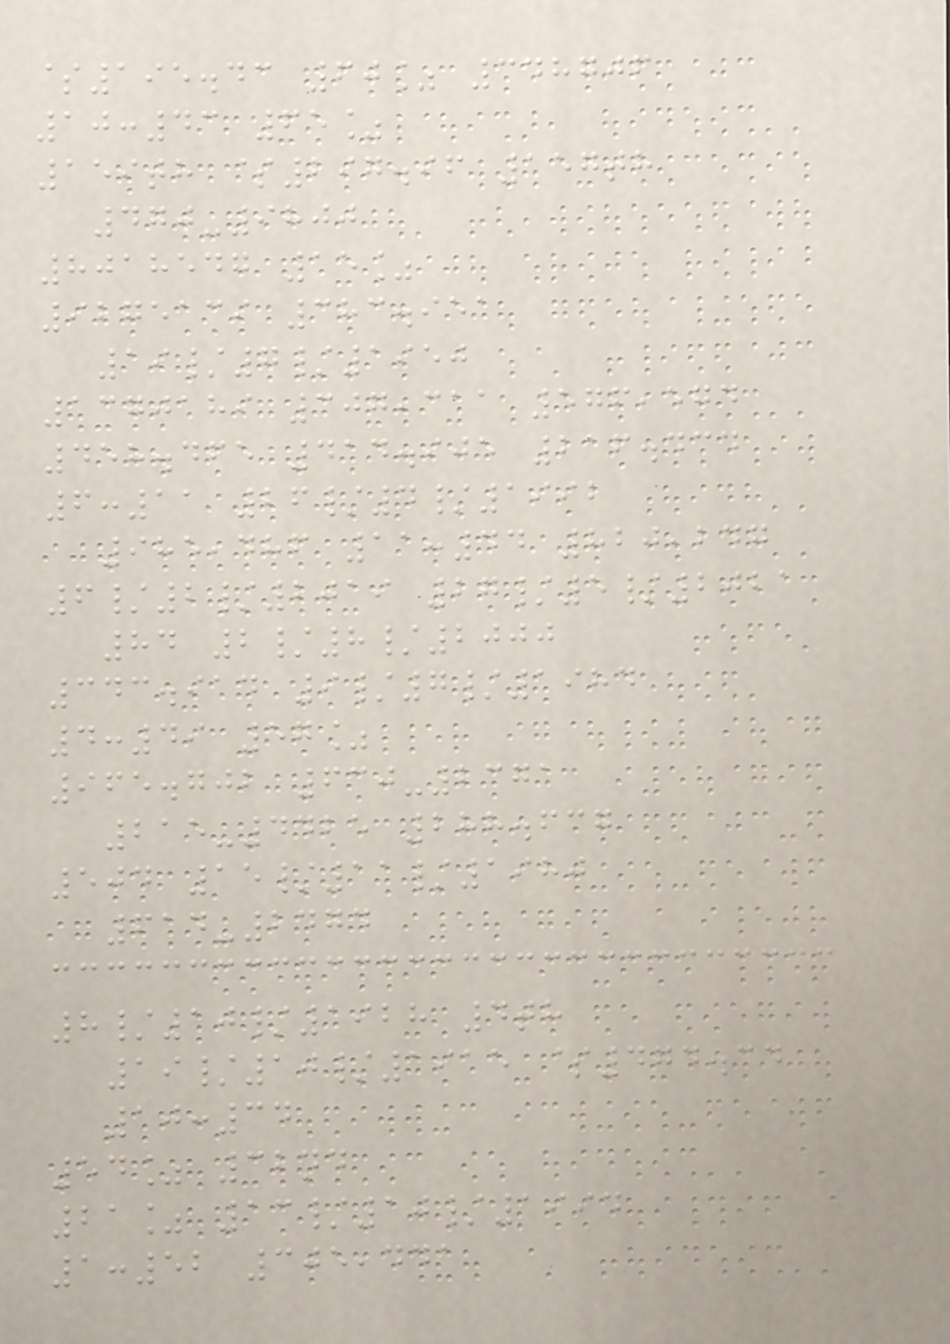$195.43 60% 348706
10:43 65%
159th $297.96 157th
470-9800
8018547 15%
9275139 383.951
19/7/1950
1370189 307,311 576,574
458.465 414.905 216.434
6:11 26/4/1992
985,486 11:44 820,247
6/2/2019 27/5/2021
84 2/8/2000
343.914 9/7/1984
4:49 57%
965.702 630-2371
215-4425 288.637
504 15/11/1980
614-2474
8/10/1928 4th
19/10/1915 $474.34
10:34
54% 32nd
21% 13/10/1994
1:52 305,441
